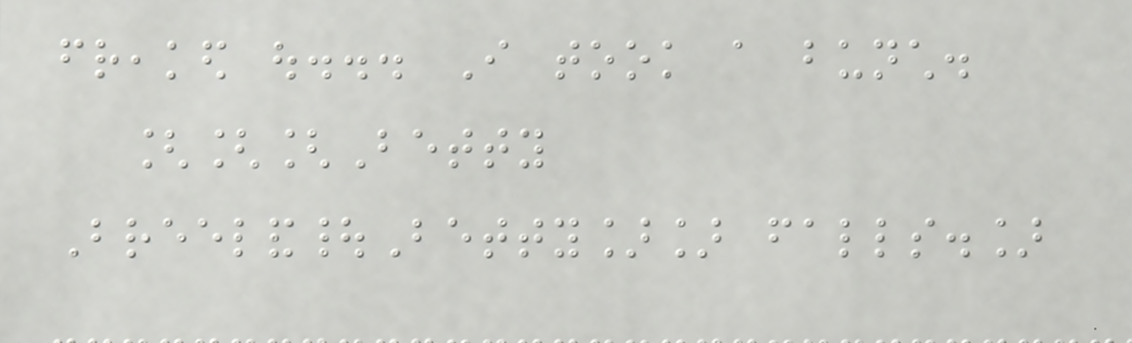freaked out... I took a bunch.
[[[Betty
Breeland|Betty]] falls.]
